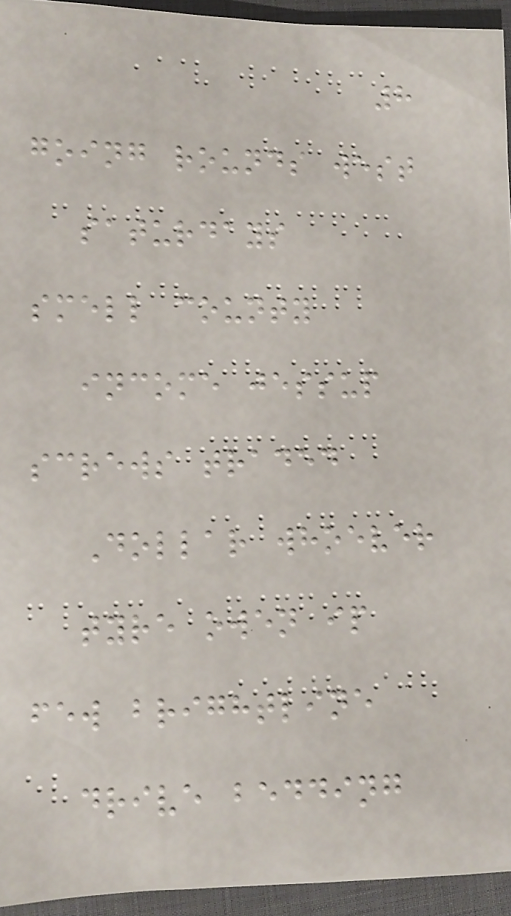8
going rounds west
saturdays
smell county
income jessup
screws traded
Dollar whoever
tyre owen ip
few brightline
drive bedding
